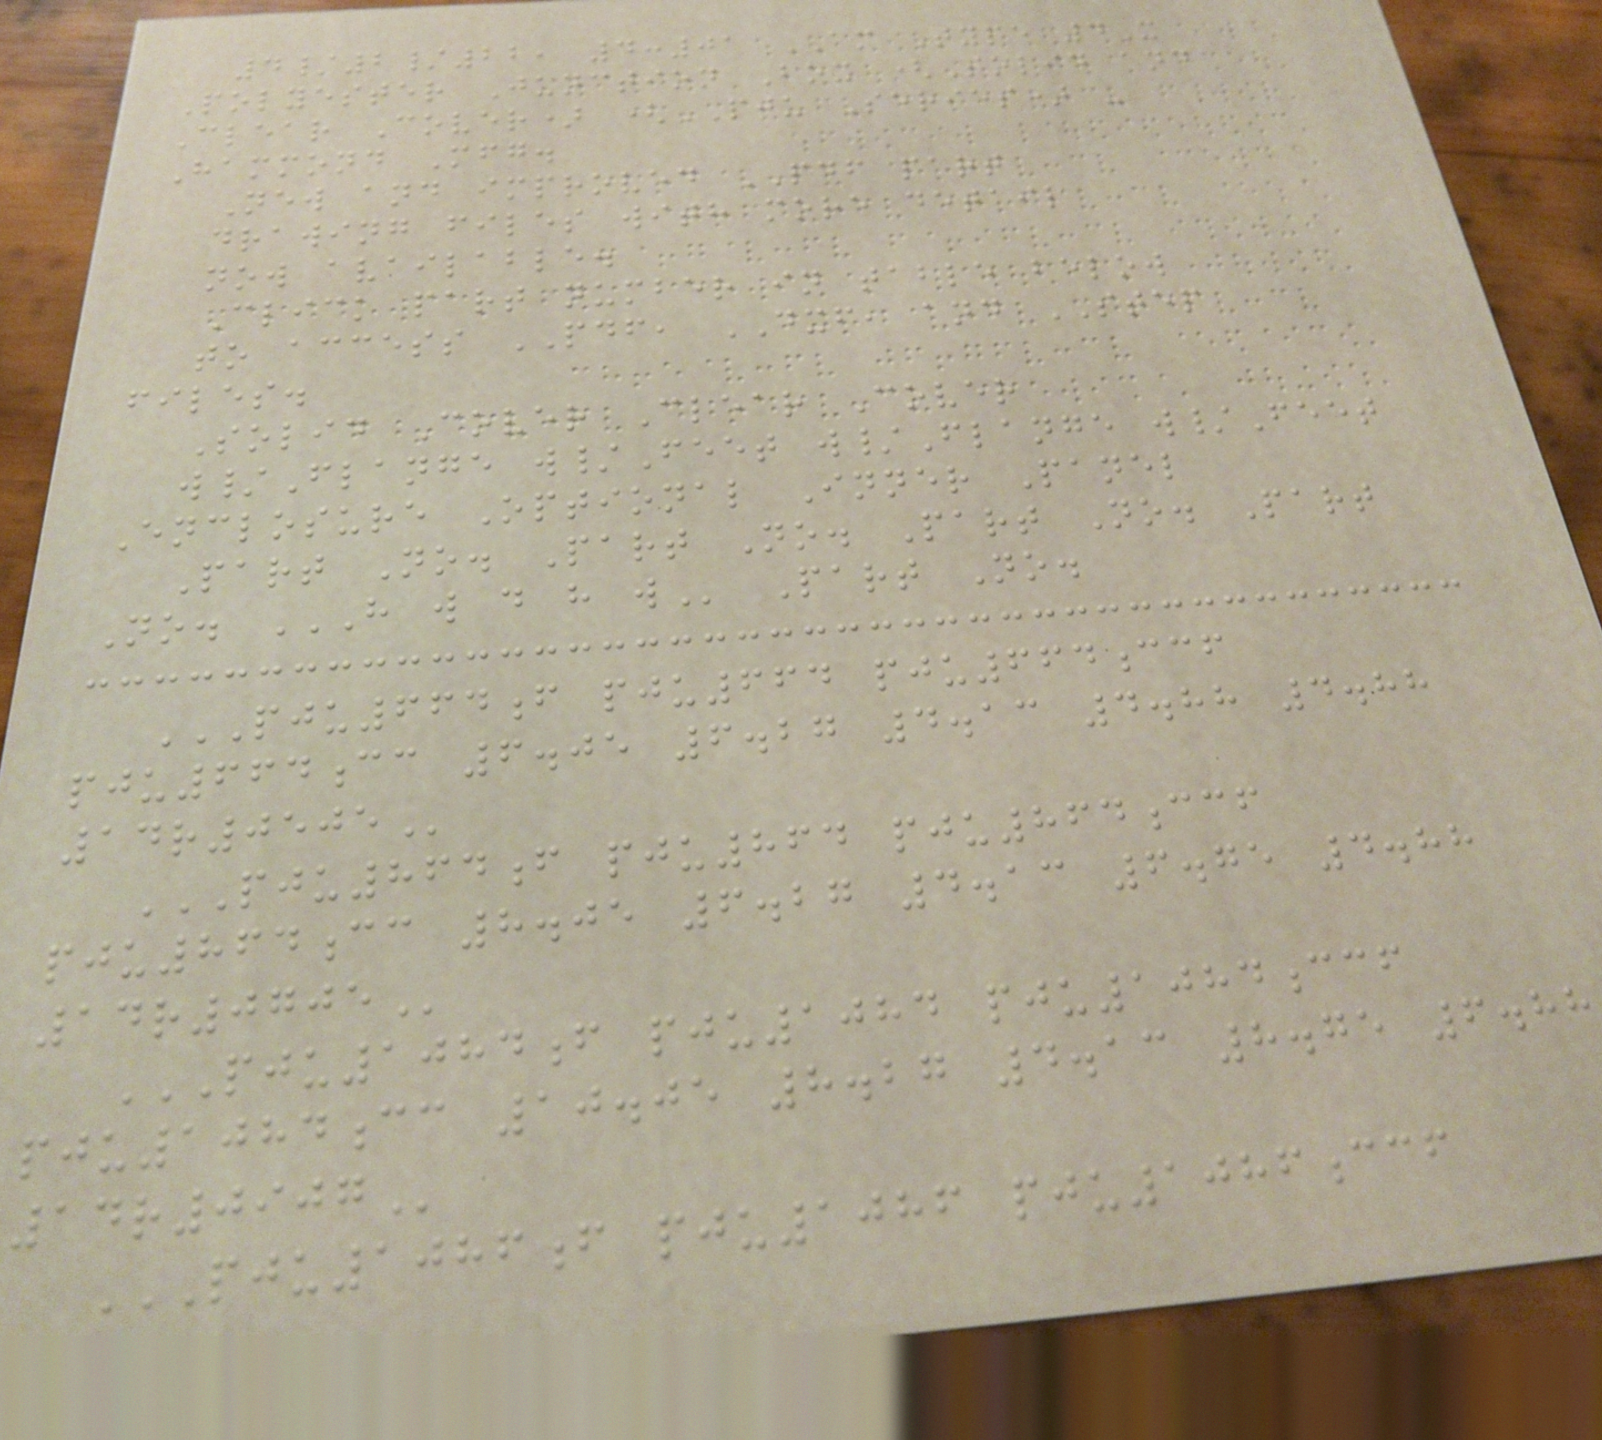4/2/22, 4:01 AM Type 4X
Polyester Junction Box (Solid and
Clear Cover) (PJU Series) -
Hammond Mfg.
New and improved PDF part
drawing files with more detail
now available.
Click part number in table below
to access PDF, DXF, and STEP
files.
Solid Cover Clear Cover
w/Flange w/Feet w/Flange w/Feet
Enclosure Optional Inner Panel
Part No. Part No. Part No. Part
No. H W D H W Part No.
PJU664F PJU664 PJU664CCF
PJU664CC 6.05 6.27 4.13 4.88 4.88
14R0505
PJU864F PJU864 PJU864CCF
PJU864CC 8.05 6.27 4.13 6.75 4.88
14R0705
PJU1084F PJU1084 PJU1084CCF
PJU1084CC 10.05 8.27 4.13 8.75 6.88
14R0907
PJU1086F PJU1086 PJU1086CCF
